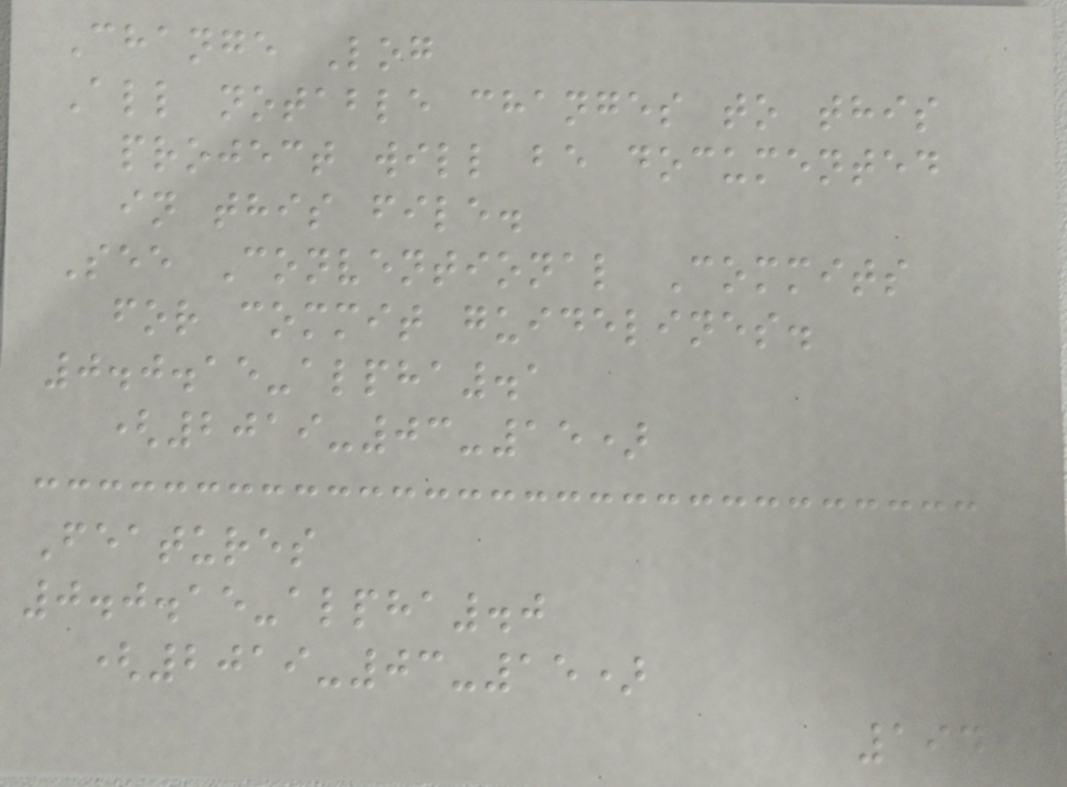Change Log
All notable changes to this
project will be documented
in this file.
See Conventional Commits
for commit guidelines.
0.0.15-alpha.1
(2019-03-15)
Features
0.0.15-alpha.0
(2019-03-15)
194
